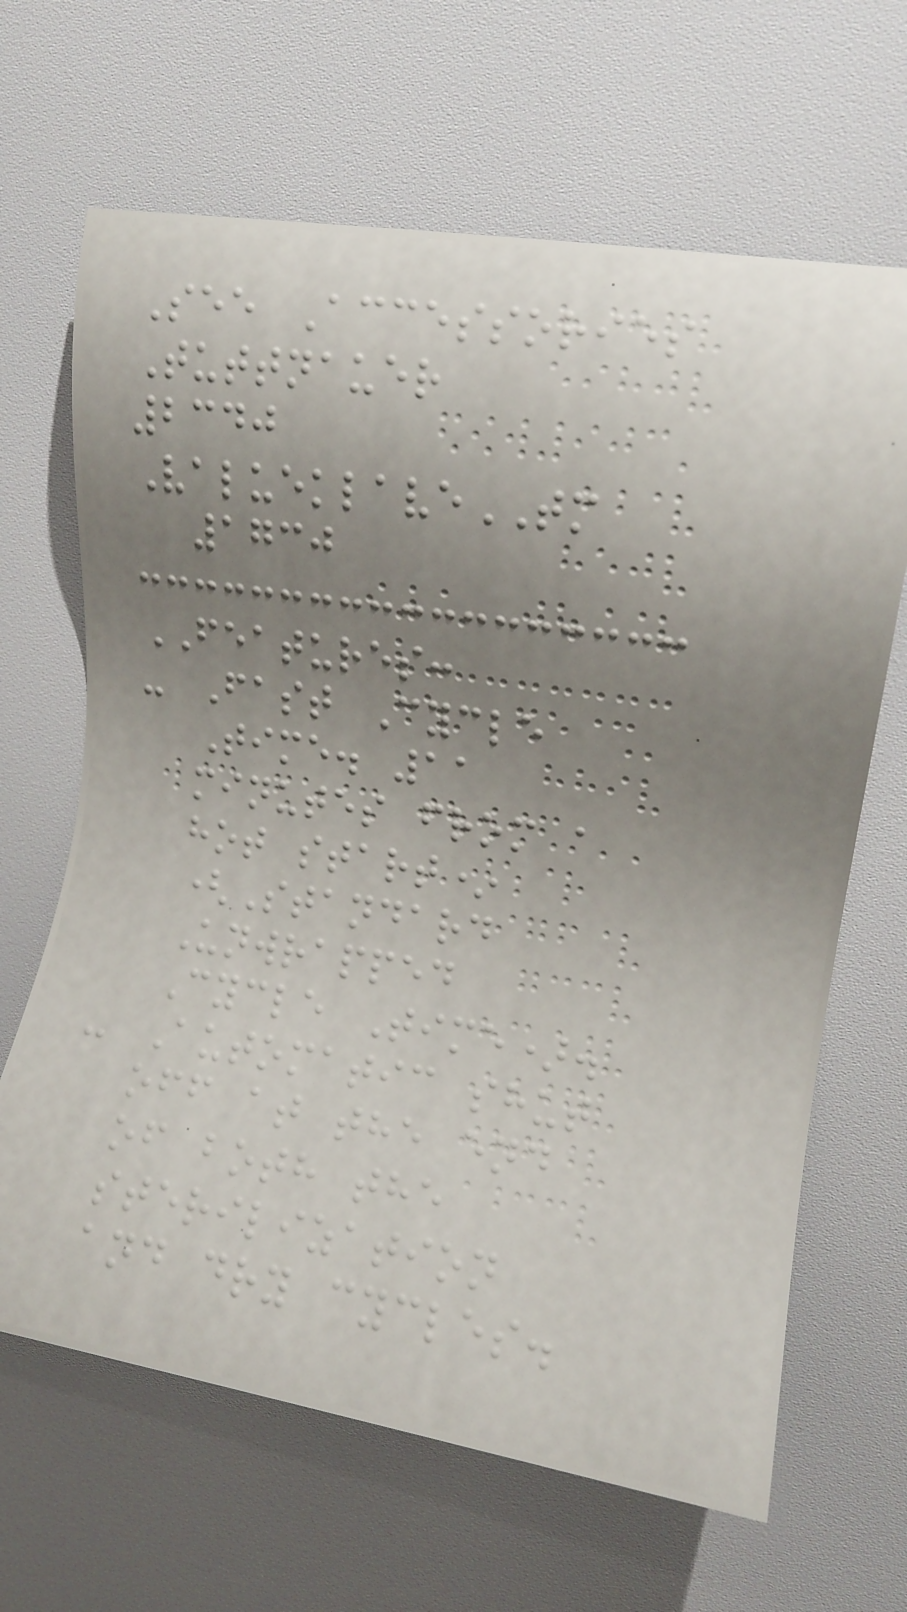See Accessories
Tuttnauer
2340
ValueklaveTM
1730
FEATURES:
- Fast Cycle
Time. 11
minutes from a
hot start*
(Standard
Unwrapped
Cycle Time).
- Automatic shut
off at the end
of both the
sterilization
and dry cycles.
